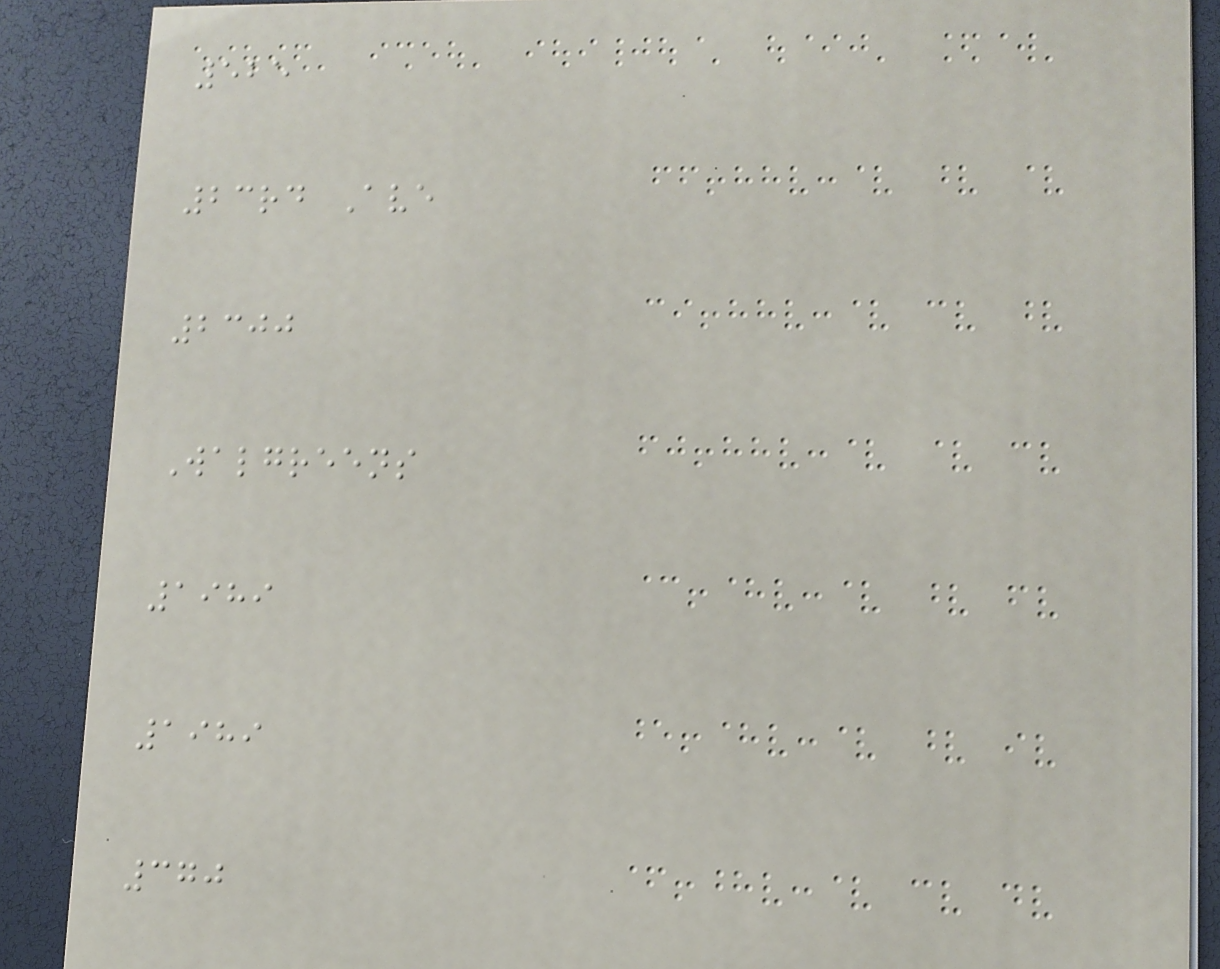525
23rd Ave
2300
Walgreens
1989
1989
370
